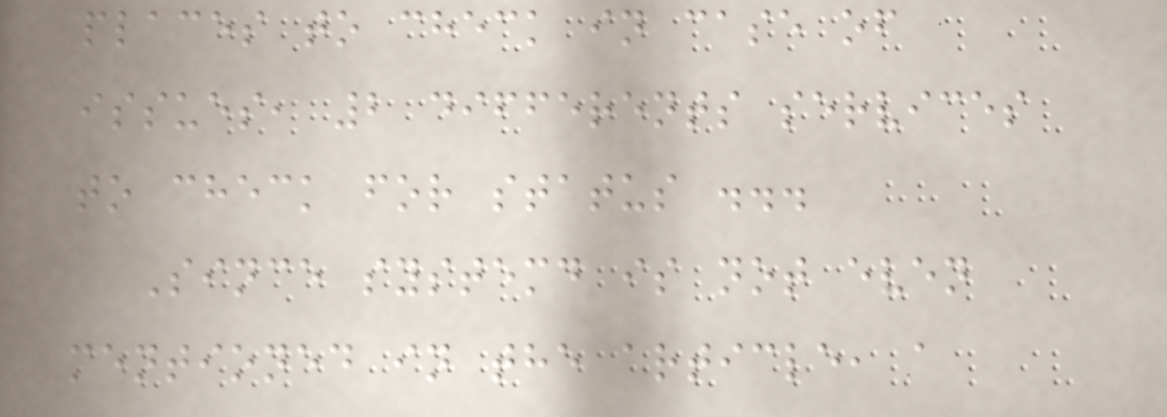places to check in case of
issues, 2 differents services
to check for status ...
Since systemd is not even
mentioned in the article, a
